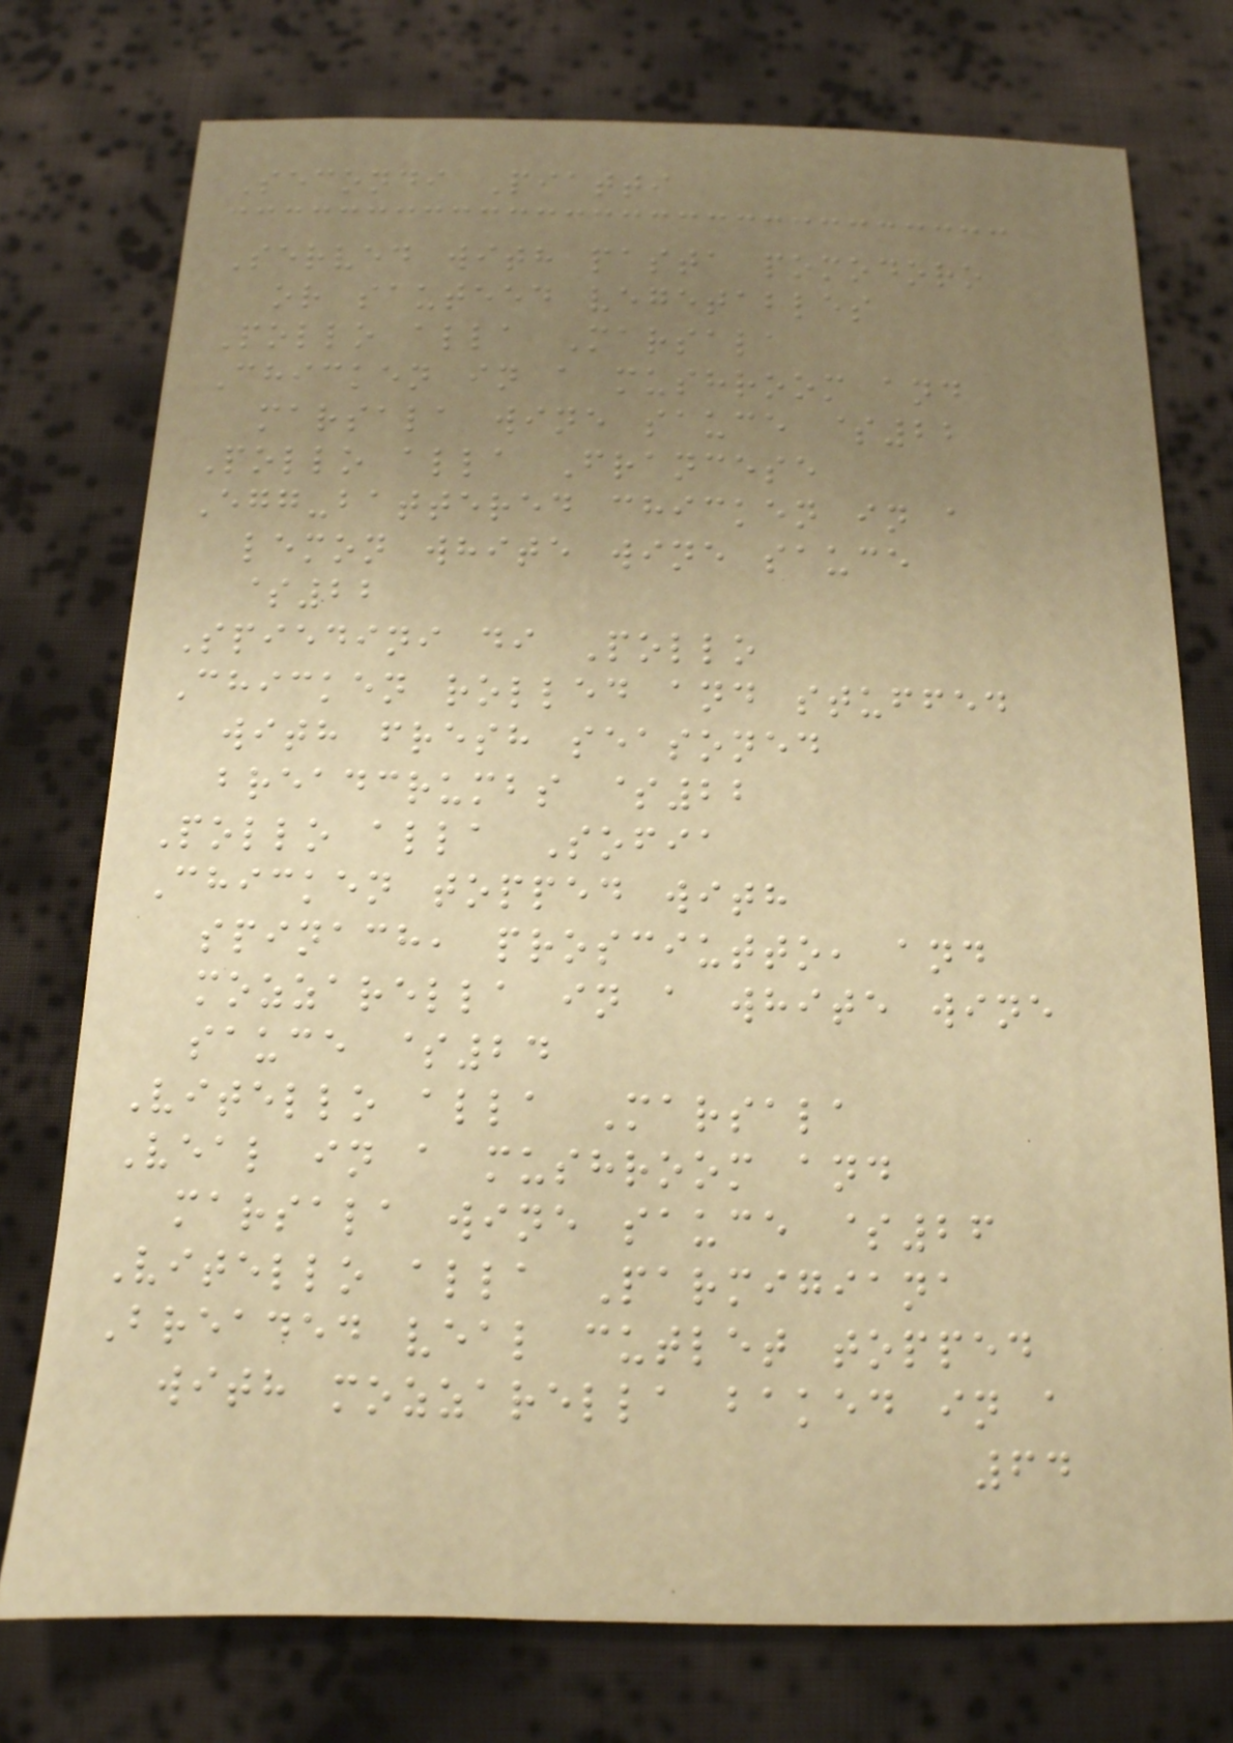Secondi Piatti
Served with pasta pomodoro
or sauteed vegetables
Pollo alla Marsala
Chicken in a mushroom and
marsala wine sauce $22
Pollo alla Francese
Egg-battered chicken in a
lemon white wine sauce
$22
Spiedini di Pollo
Chicken rolled and stuffed
with fresh seasoned
breadcrumbs $22
Pollo alla Sofia
Chicken topped with
spinach, prosciutto, and
mozzarella in a white wine
sauce $24
Vitello alla Marsala
Veal in a mushroom and
marsala wine sauce $26
Vitello alla Parmigiana
Breaded veal cutlet topped
with mozzarella baked in a
64
